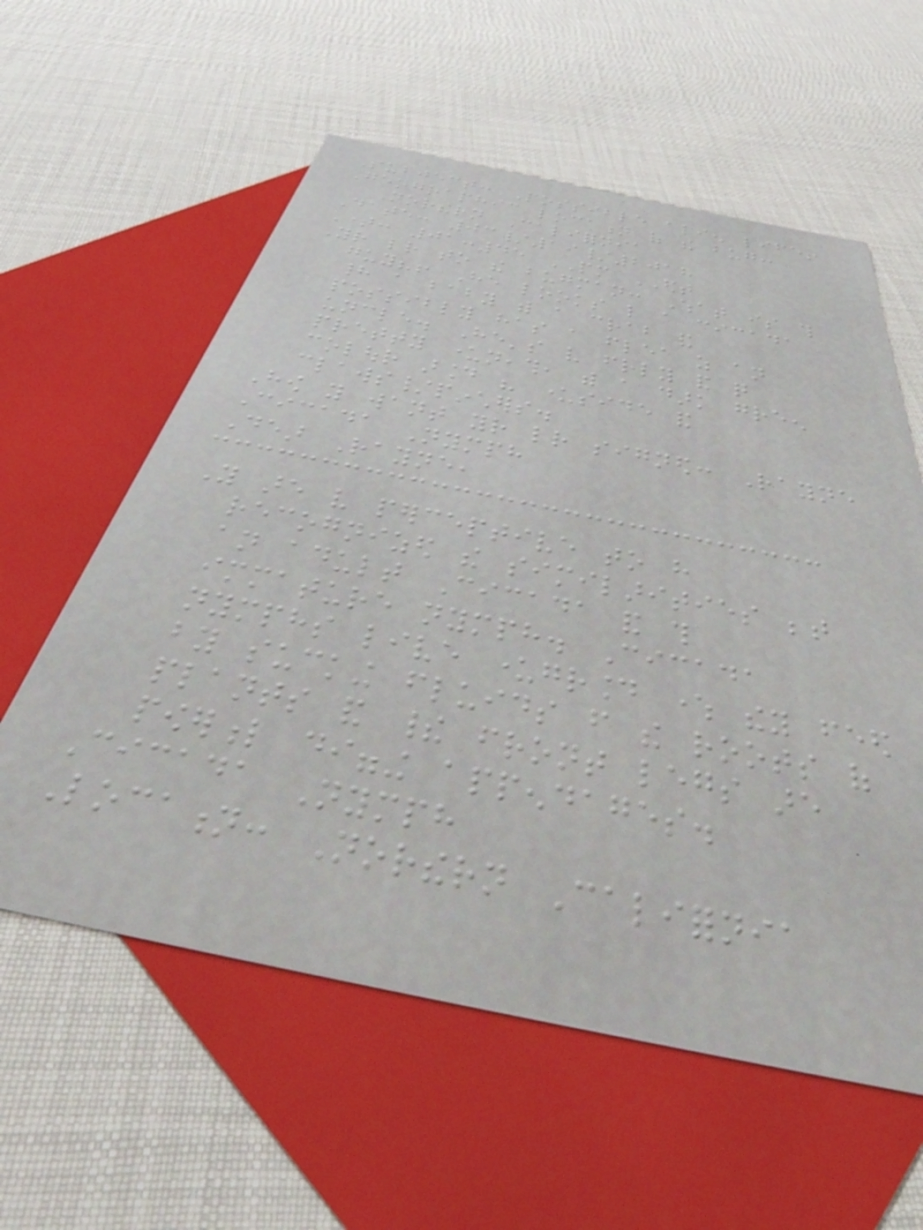Subject: Possible alien life!
Geographic location of the bug:
Northern California
Date: 03/19/2018
Time: 01:45 PM EDT
Your letter to the bugman: What is this
guy?! He looks like a cicada
had a baby with a crab and
possibly has a flea as an
uncle. He's very friendly and quite
pretty underneath, with a dark green
colour around his underside and
claws/pinchers.
How you want your letter signed: Rayne
Cicada Nymph
Dear Rayne,
You are very perceptive to have
recognized the similarities between
an adult Cicada and this
immature nymph. Cicada
nymphs live underground where they feed
by sucking fluids from the roots of
plants and their front legs are
powerful digging appendages.
Cicada Nymph
Location: Northern California
